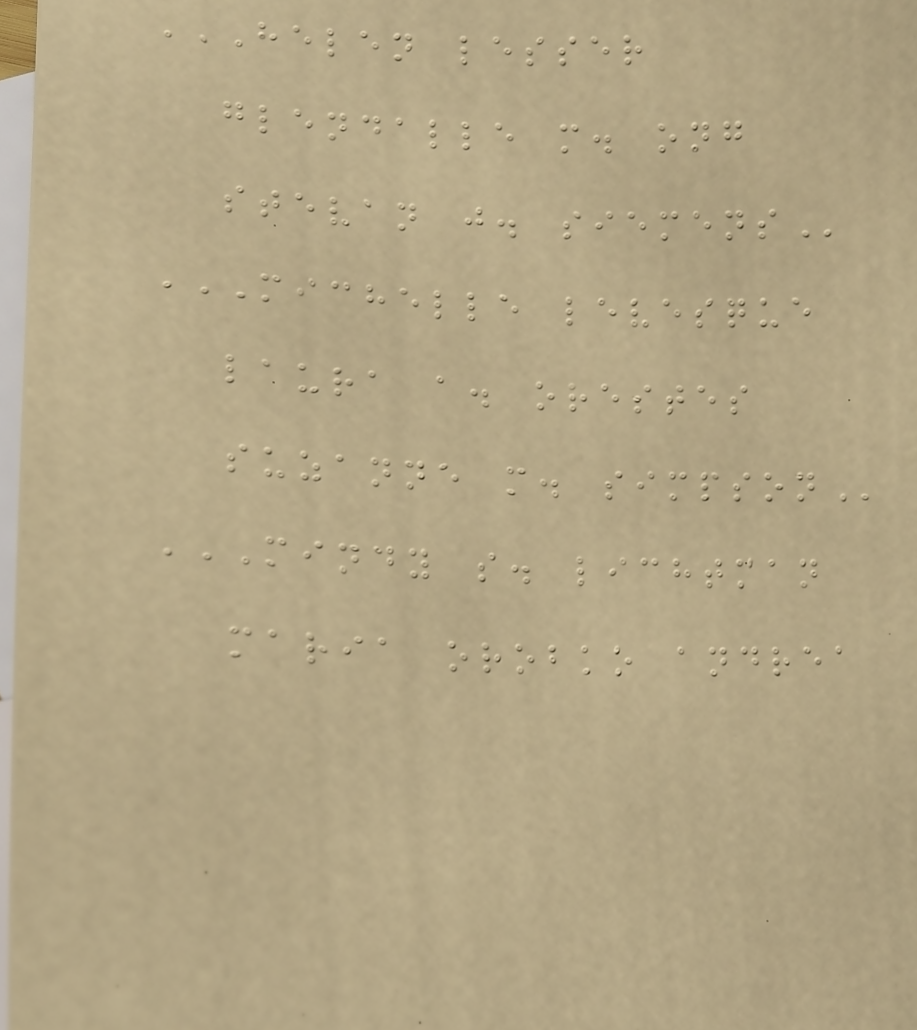HELEN LESSER
GLENDALLE M. ONG
STEVAN J. SIEMENS
MICHELLE LEVESQUE
LAURA A. ORESTES
SUZANNE M. SIMPSON
MINDY S. LICHTMAN
MARIA OROBKO ANDREA
